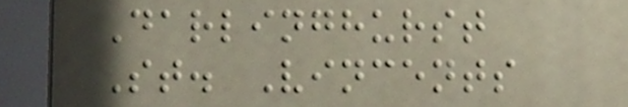Darlinghurst
St. Vincents
